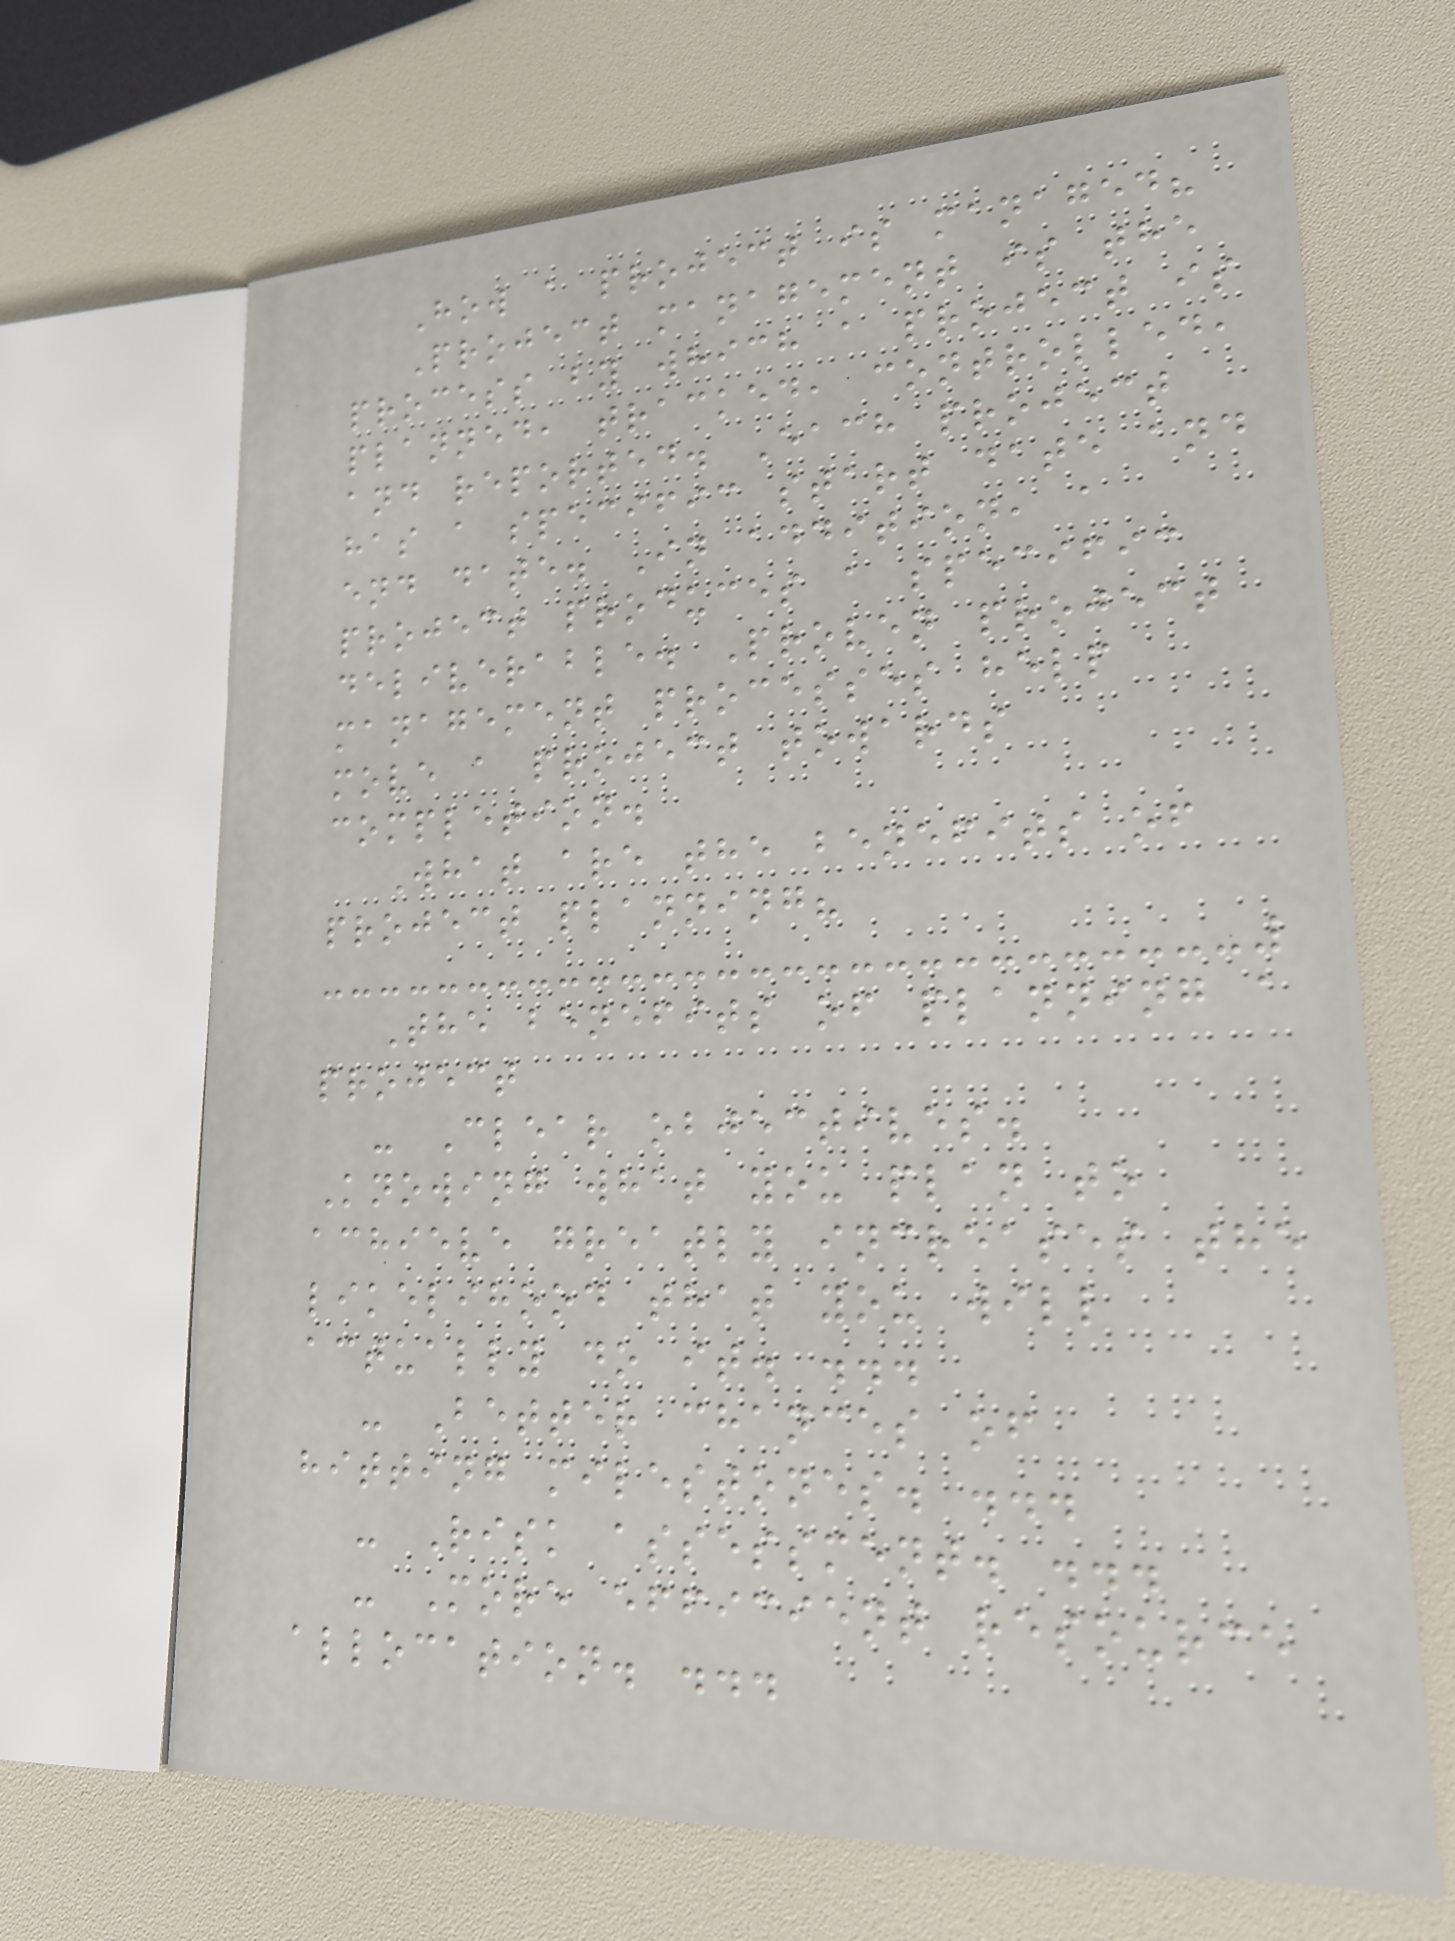How a project is managed?
Project management is the
process by which a project is
planned, tracked, controlled,
and reported. Each project
has a specific start date and
end date. In addition, a
project produces a specific
deliverable. Proven project
management processes help
move a project towards
completion.
What are the benefits of
project planning?
The benefits of planning a
project
- Clear objectives.
Knowing what you plan to
achieve greatly increases the
likelihood that you will
actually do it. ...
- Better chances of
hitting milestones. ...
- Risk assessment. ...
- More efficient resource
allocation. ...
